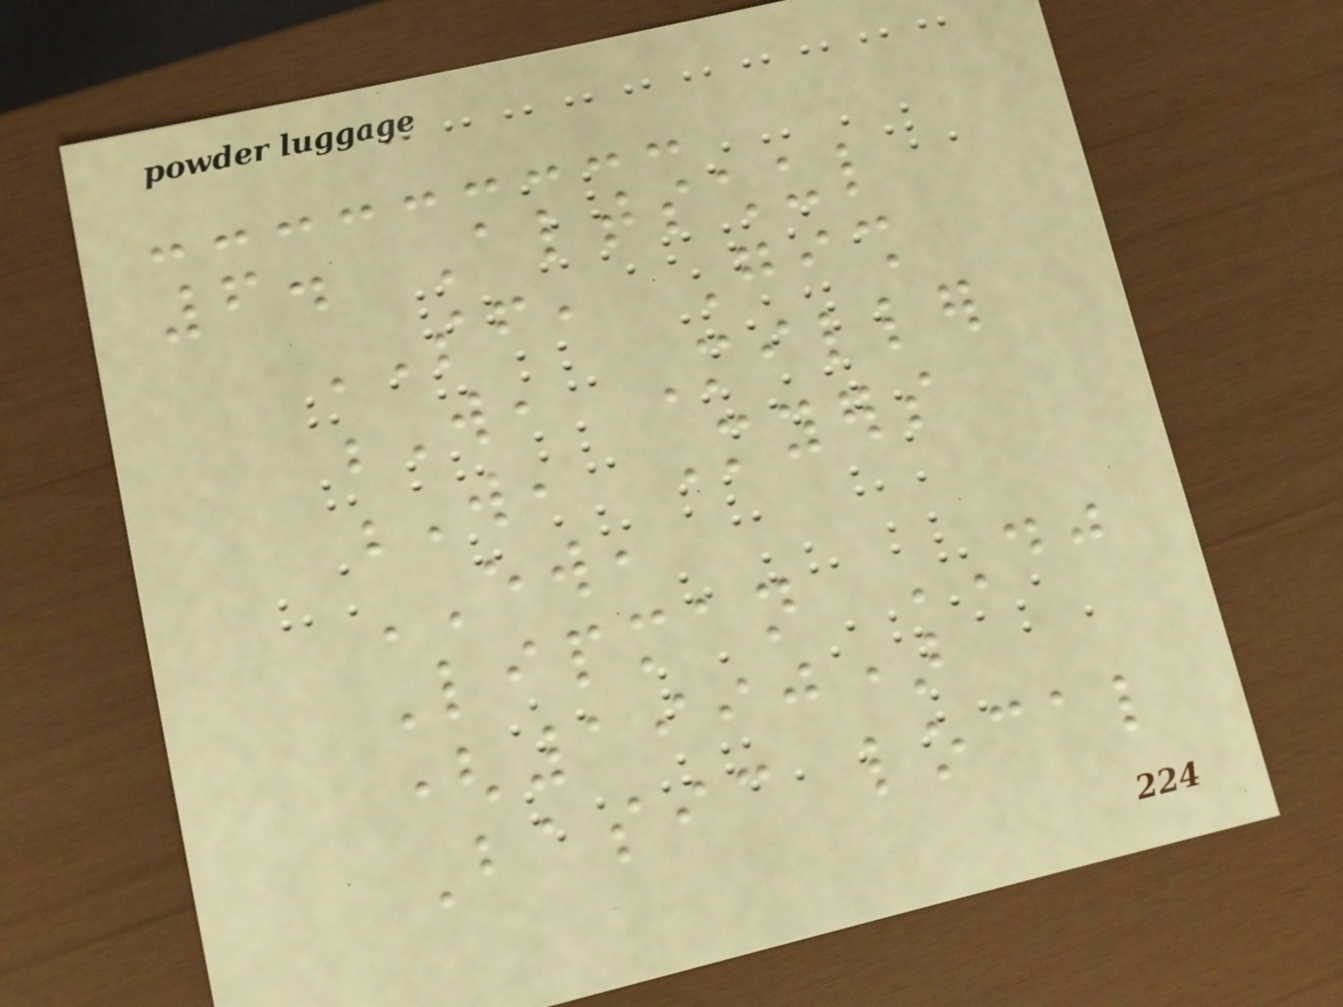6. Altschul
SF, Gish
W, Miller
W, Myers
EW,
Lipman DJ
(1990)
Basic local
